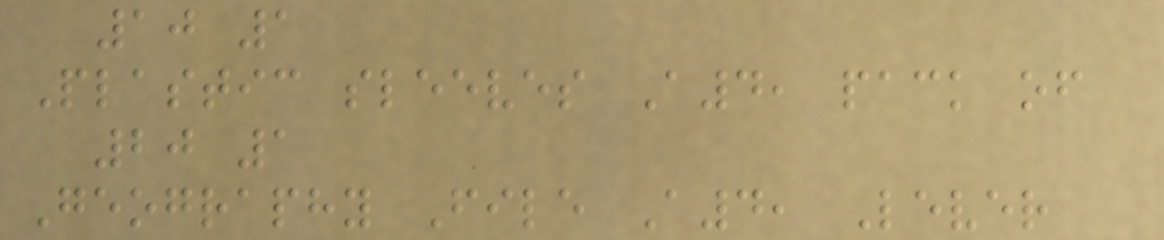10 1
Plastic sleeves A4, pack of
20 1
Geography File A4, Lever
